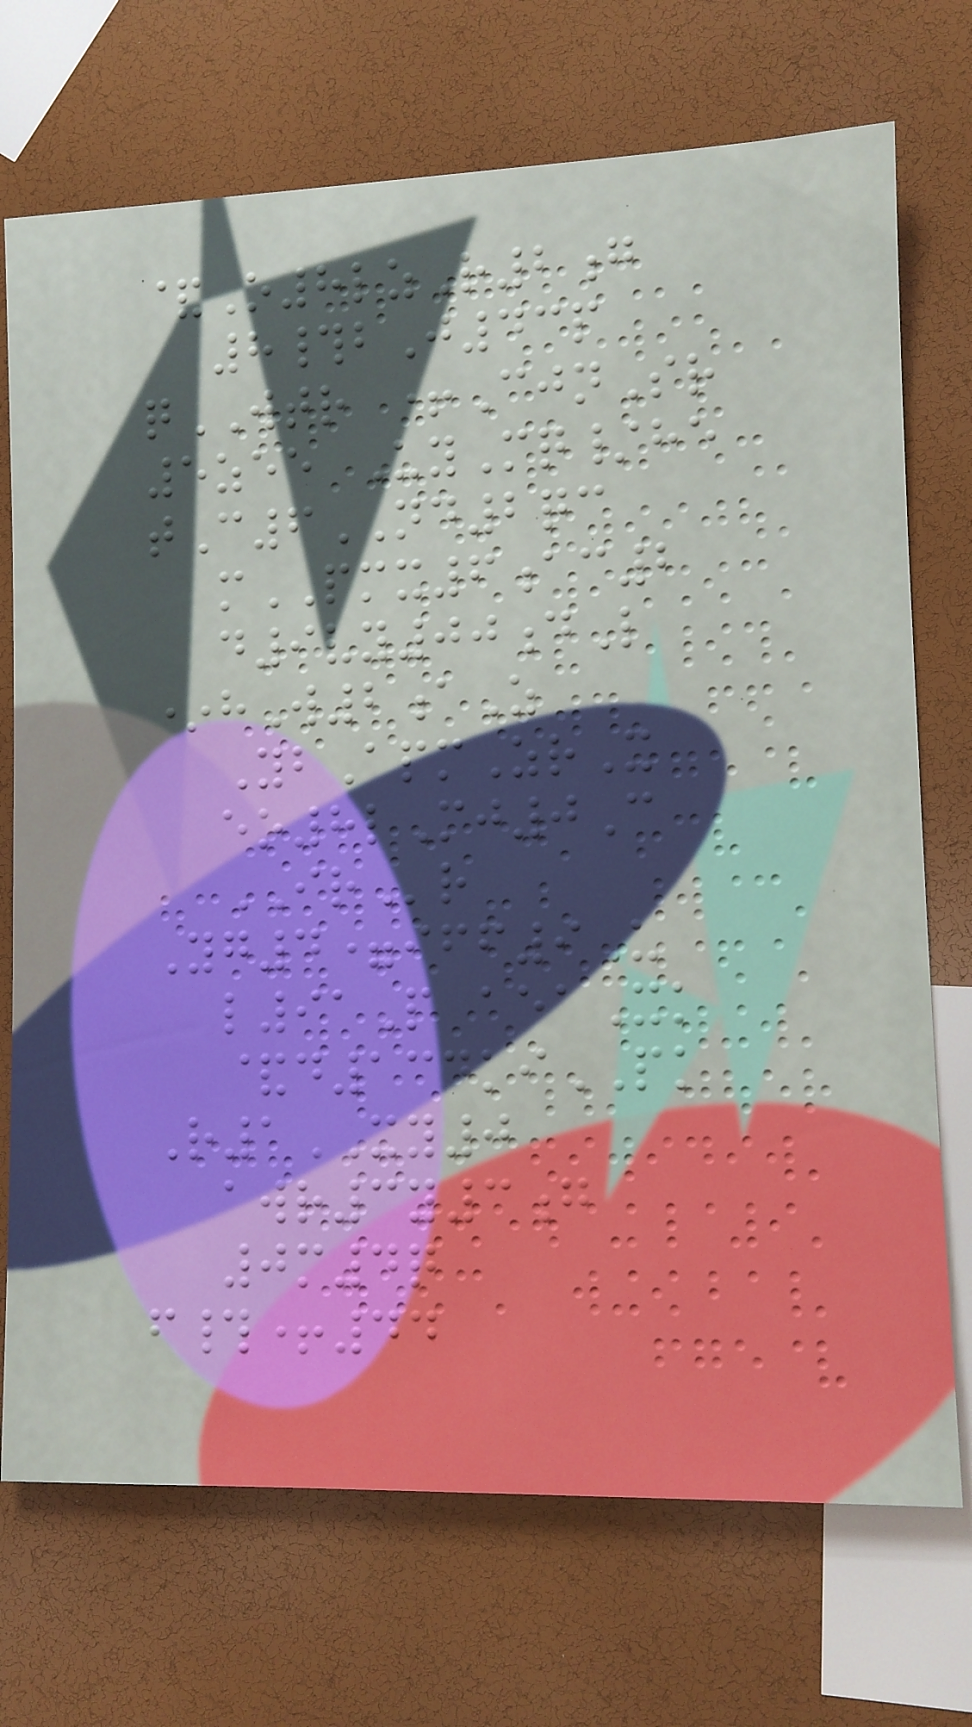&O8lzR2g
8#bJ43p
qWTR +CjnSr
5zee UyMq/he
tC6ND2qc
mPMX6ac2
d9vy00dL
*hW2aZ
YbApmZrX
eo8lMj0C
IRr
Yg4=iff9U
l91P aeaXk
&d134kiPK
R1XY0
awr3y3g
0m4q
f#+44
